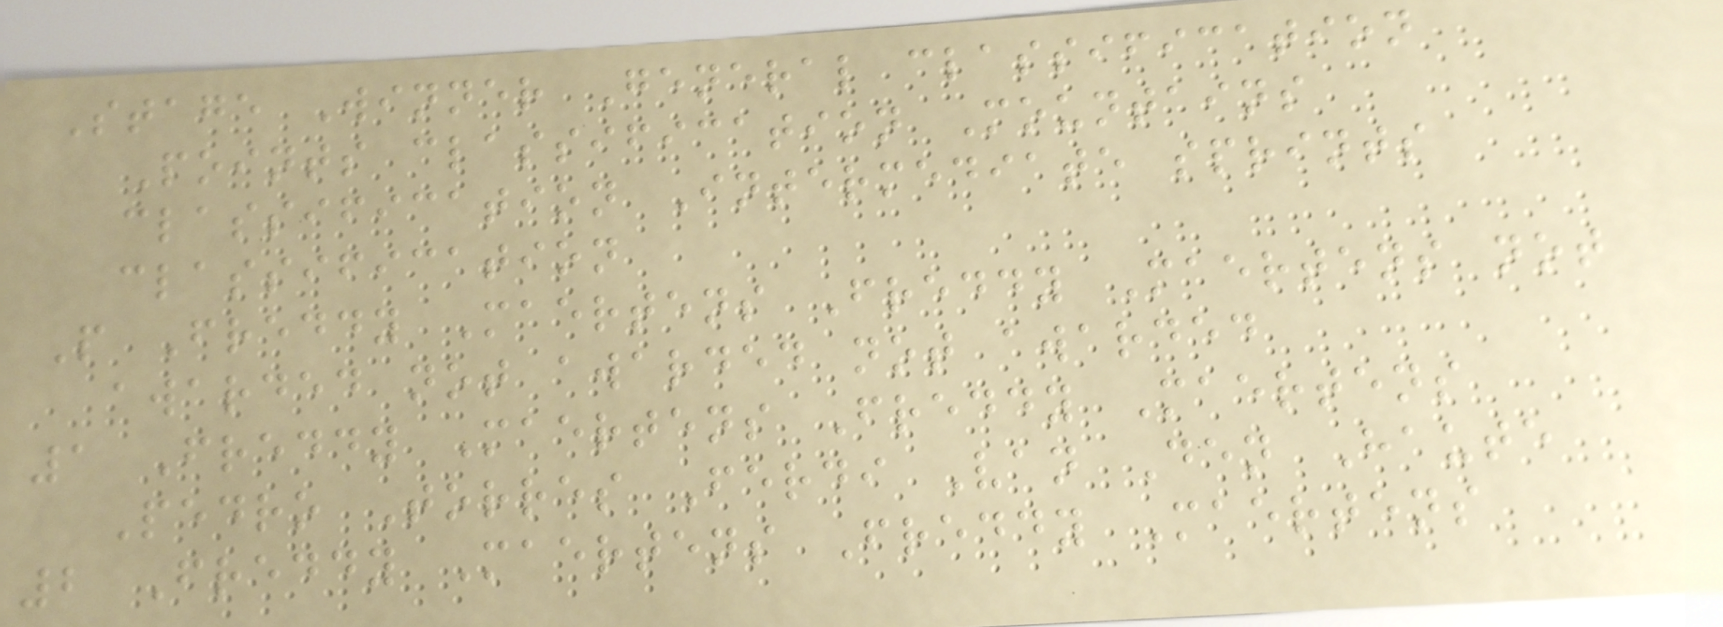Stage Winner General classification
Points classification Mountains
classification Intermediate sprints
classification
P Freddy Maertens Freddy Maertens not
awarded not awarded not awarded
1 Freddy Maertens Freddy Maertens
Pedro Torres Ferdi Van Den Haute
2 Freddy Maertens Freddy Maertens
